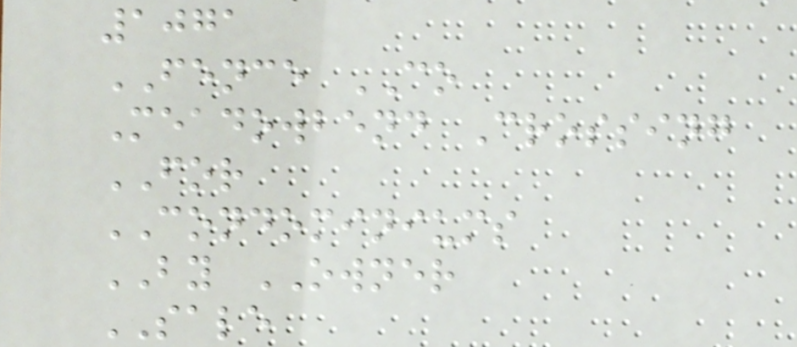1071
FENCE CO
Meadowbend Crossing
FOR
CONDOMINIUMS
BY OWNER
SALE
